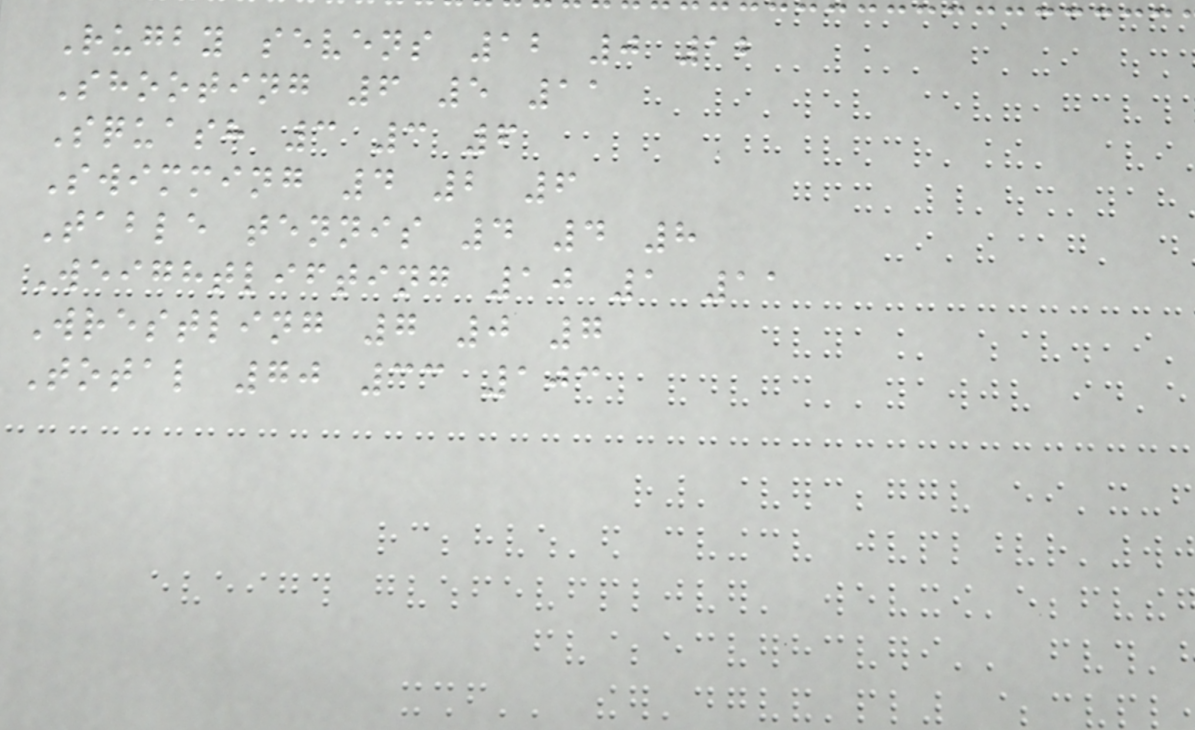Rugby sevens 12 0 12
Shooting 6 5 11
Squash 3 3 6
Swimming 4 2 6
Table tennis 4 4 8
Weightlifting 10 1 11
Wrestling 7 0 7
Total 70 33 103
